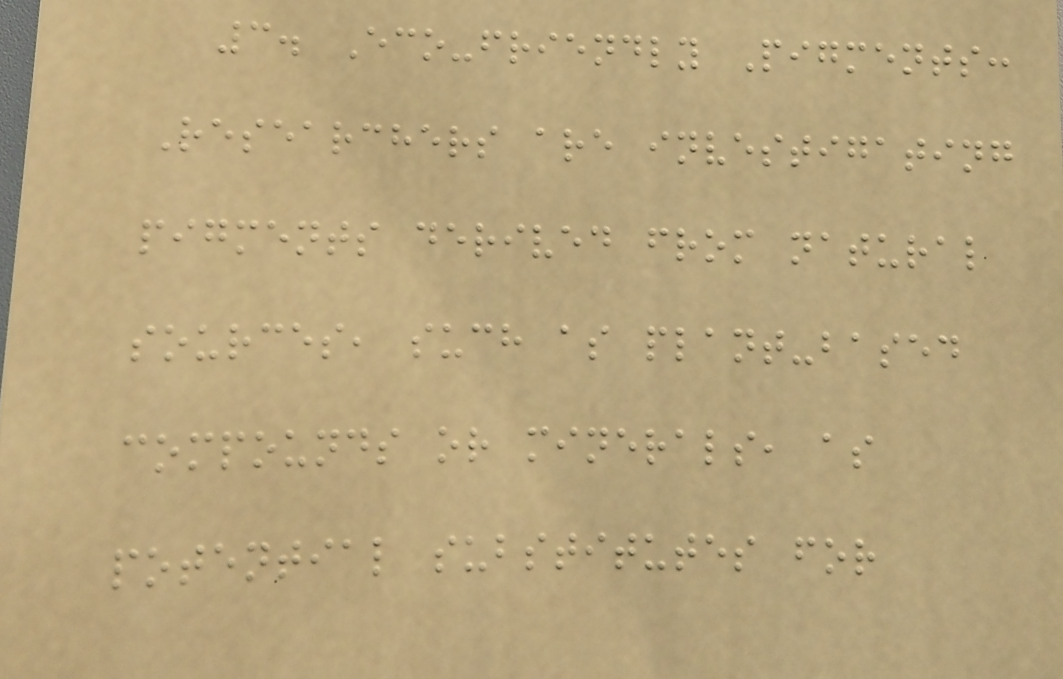3. Eco-friendly Pigments:
Researchers are investigating
pigments derived from natural
sources, such as plant-based
compounds or minerals, as
potential substitutes for
